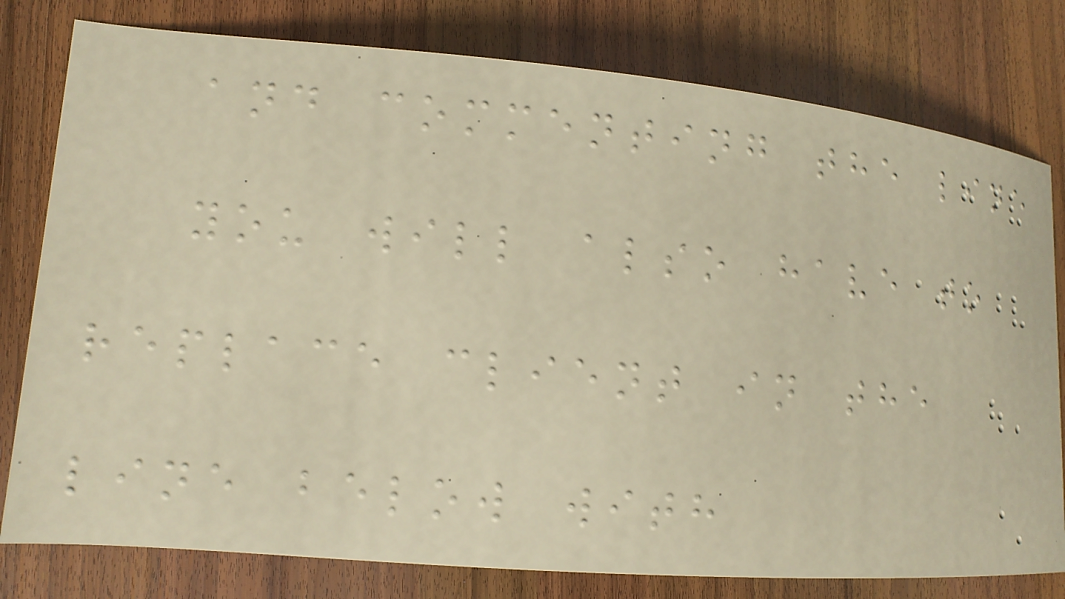and commenting the line
you will also have to
replace client in the
line below with
